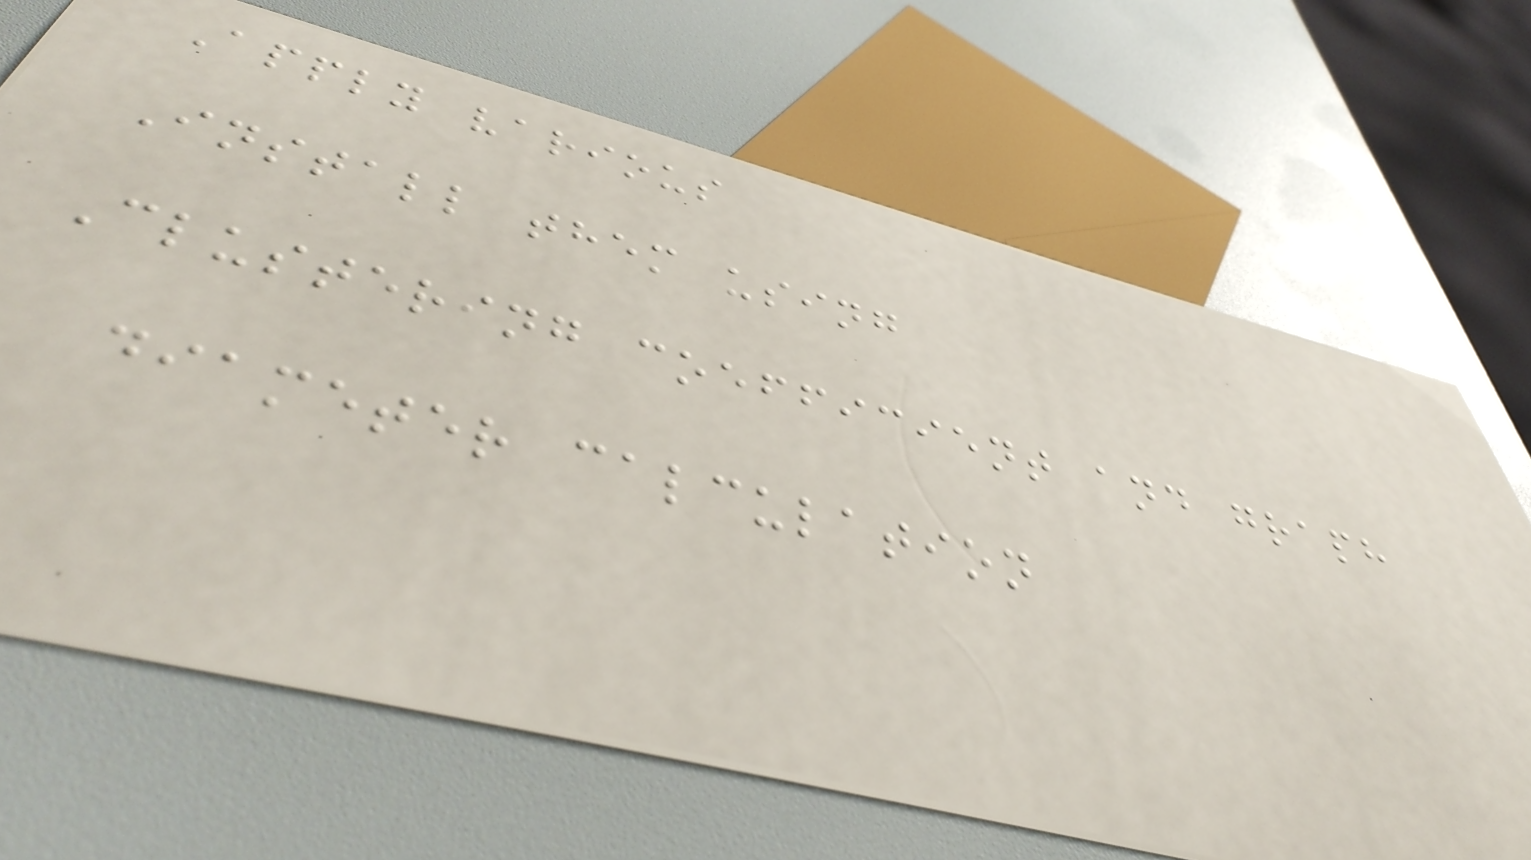Apply various
Install them using
Clustering coefficient and graph
diameter calculation
